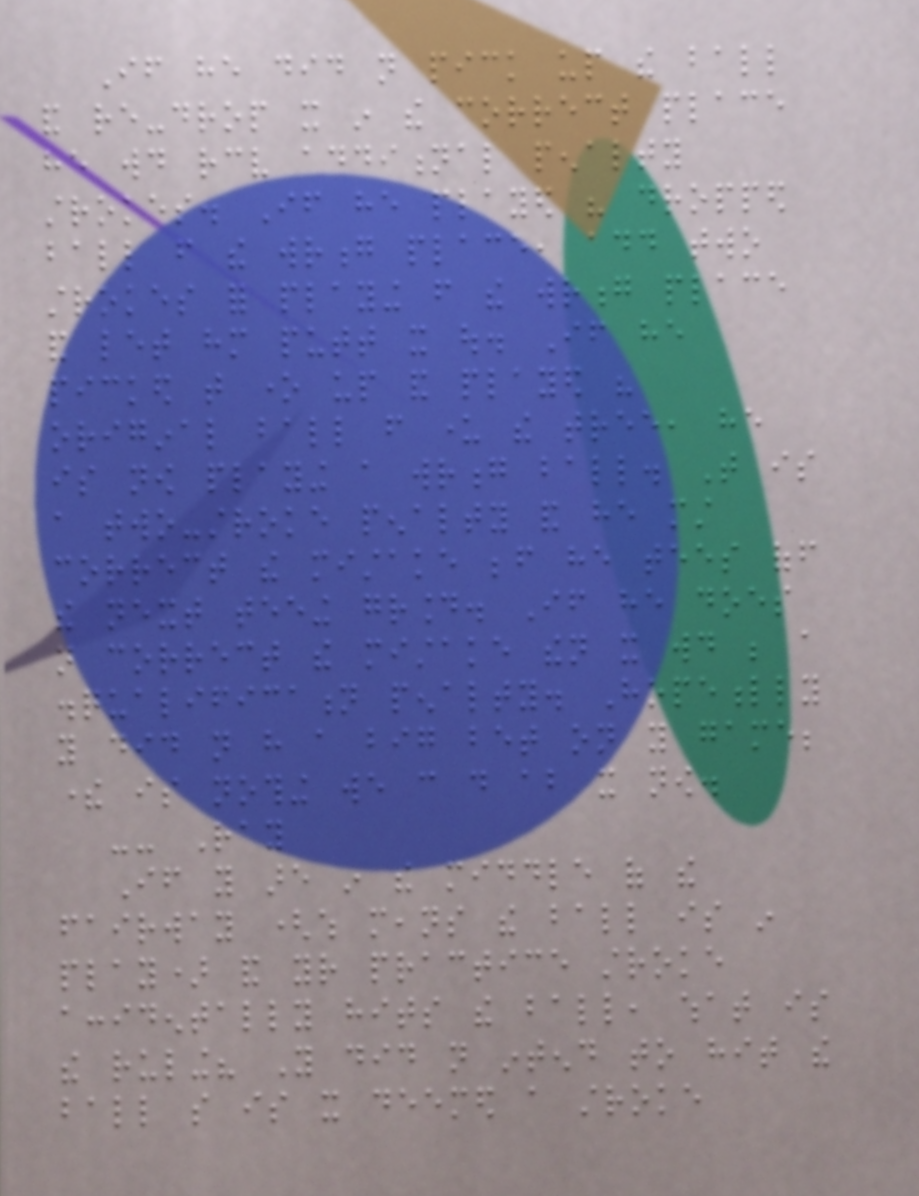If he did not pick up the ball
and re-drop it in the correct place
he would receive additional penalty
strokes. If he played his dropped
ball from the wrong place, add two
strokes for playing from the wrong place
and let him putt it out. If he
picked that one up and played his
original ball from under the tree, he
is now playing a wrong ball. That is
a two-stroke penalty and he must
correct the mistake before he tees off
the next teeing ground. If he does
not correct the mistake then it would be a
disqualification penalty. Hopefully
you did not have a big bet on you game;
there is nothing we can do about it now.
-- Ray
If you are in the middle of the
fairway (which means the ball is in
play) and your practice stroke
accidentally hits the ball, what is
the ruling? You did not intend to hit the
ball so is it deemed a stroke
